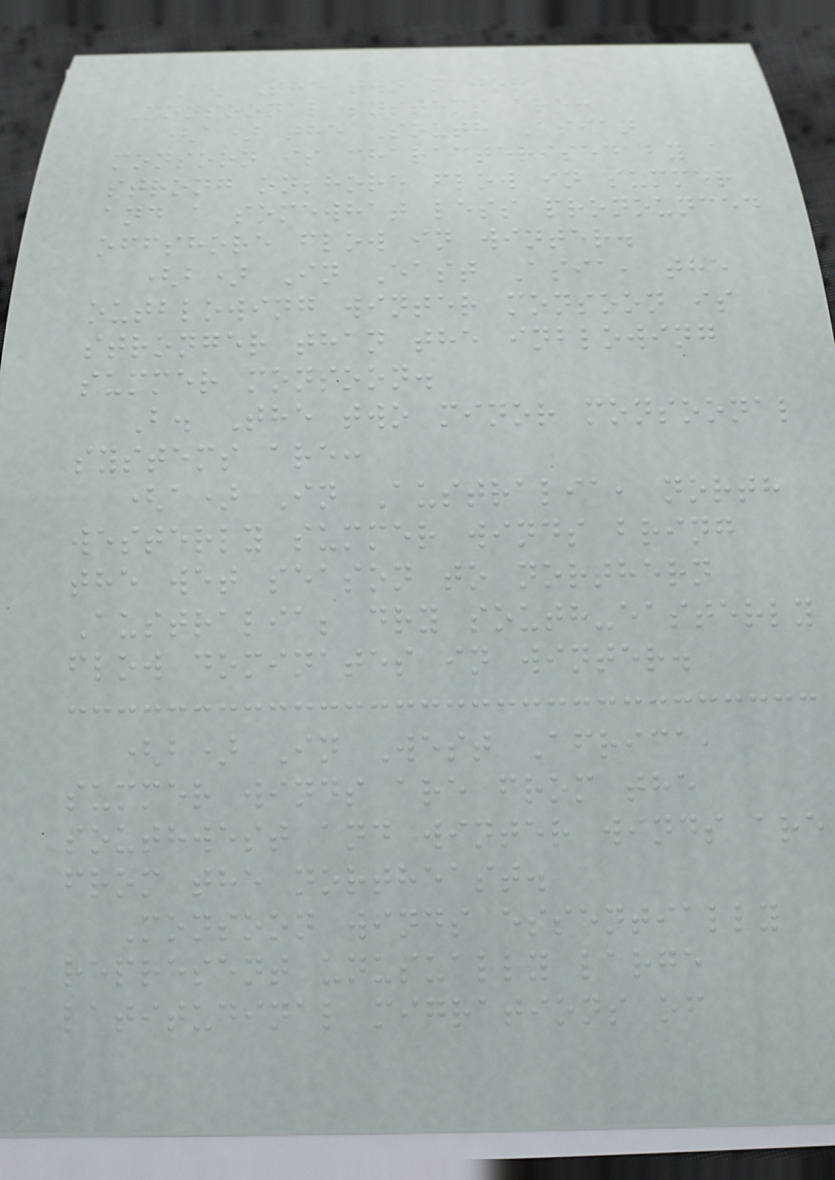A. The two major
Monsoonal systems are:
(a) the South Asian
monsoon is characterised by a
strong onshore flow in summer
and a somewhat less pronounced
offshore flow in winter.
(b) In East Asia, the
outblowing winter monsoon is
stronger than the inblowing
summer monsoon.
B. The two minor monsoonal
systems are:
(a) In Australia, north
westerly summer winds bring
the wet season to northern
Australia; dry south-easterly
flow dominates in winter.
(b) In West Africa,
summer winds are from the
southwest and winter winds are
from the northeast.
Monsoon winds essentially
represent unusually large
latitudinal migrations of
